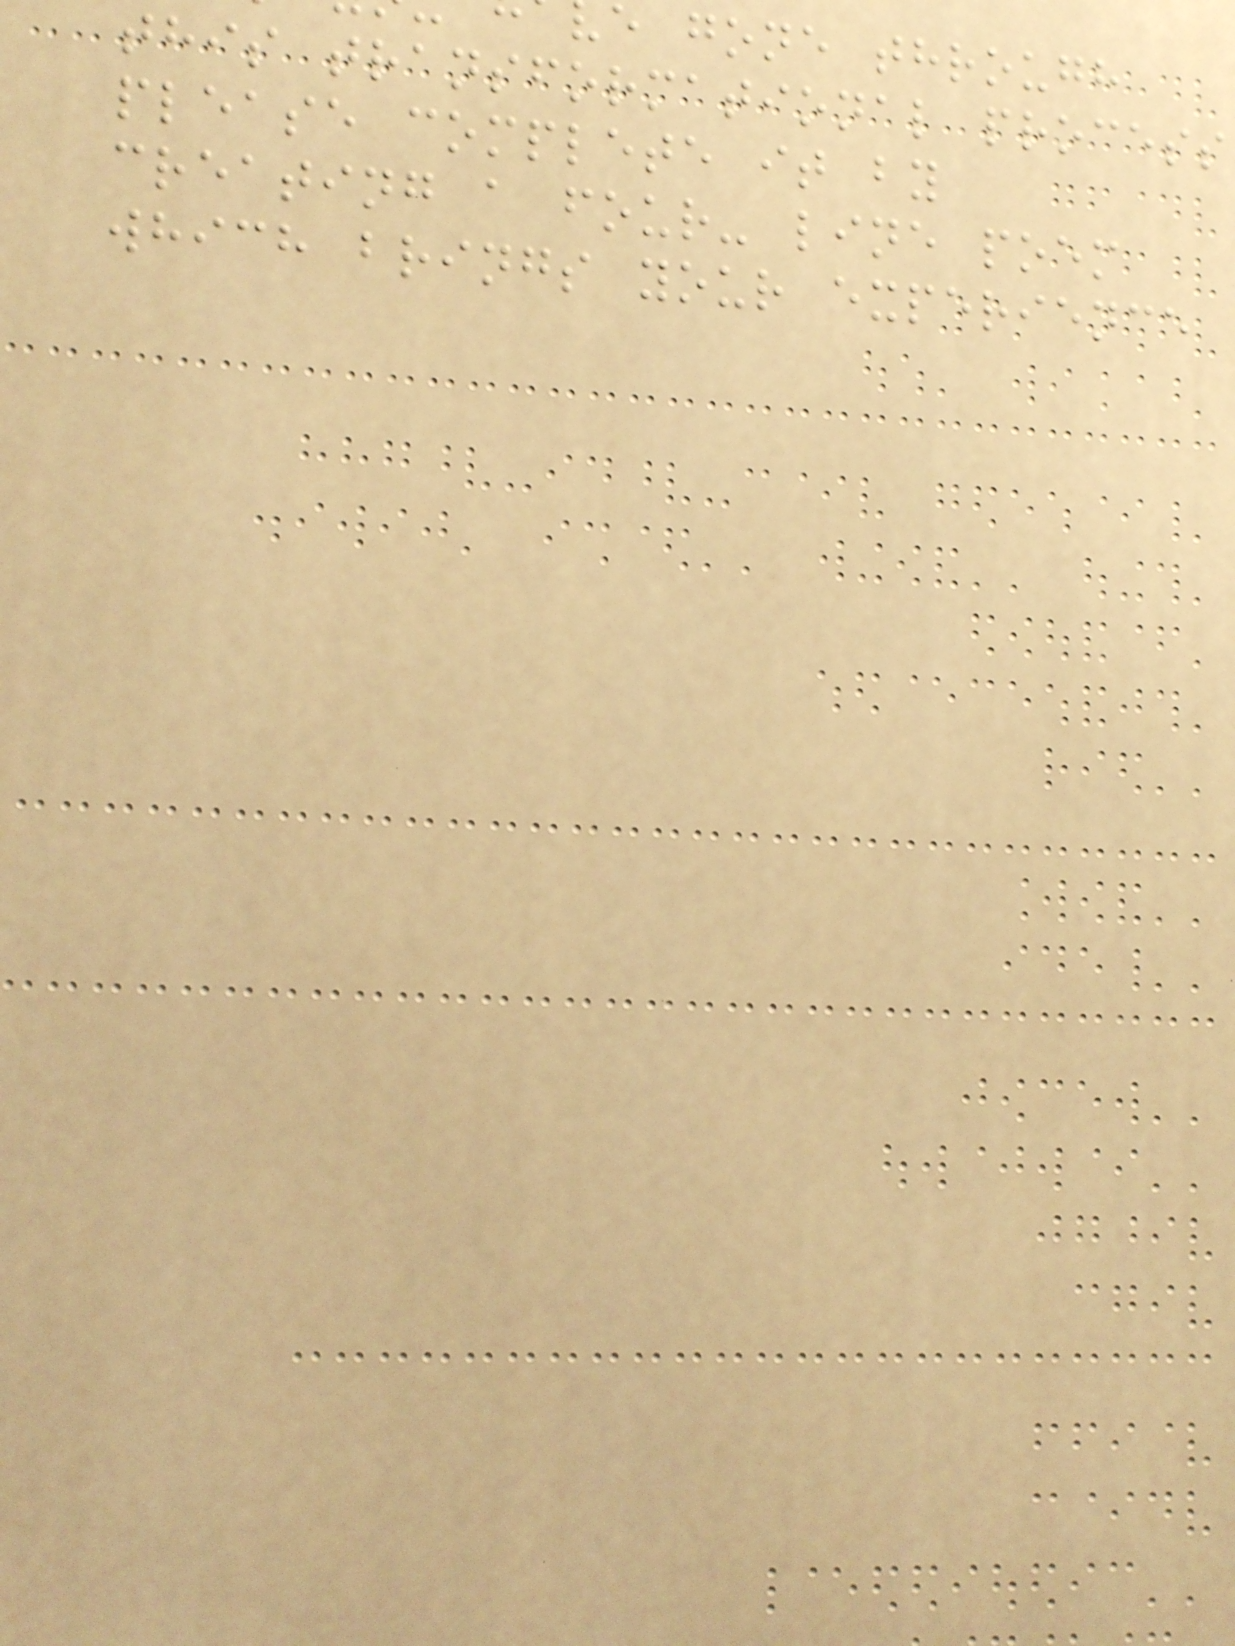e gone through
this transformational process
please complete it by
creating a four- line poem
which brings your experience
